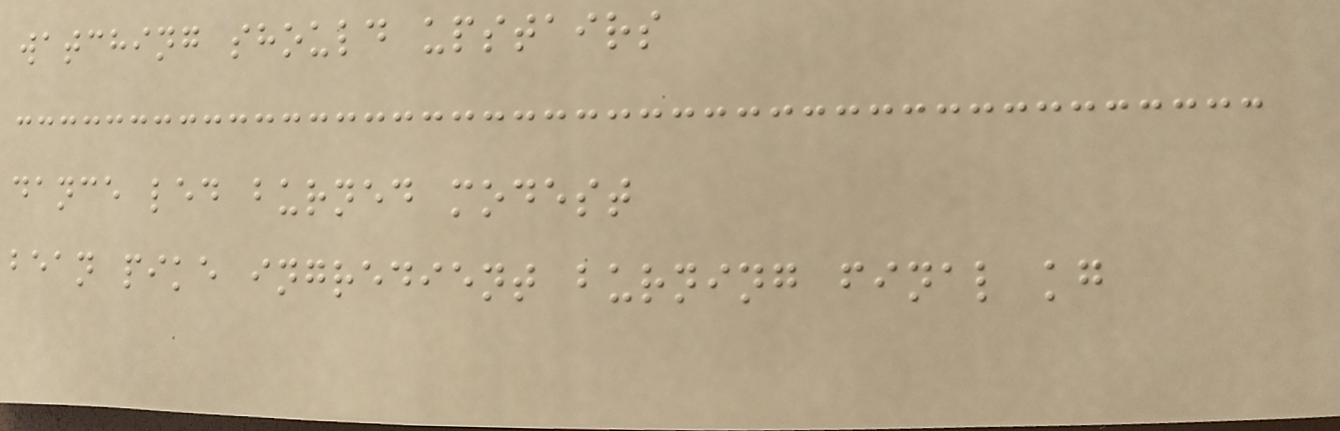watching should upstairs
dance led burned modest
bean pike ingredient burning final kg
